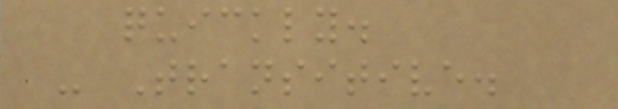quickly.
- Transitive.
